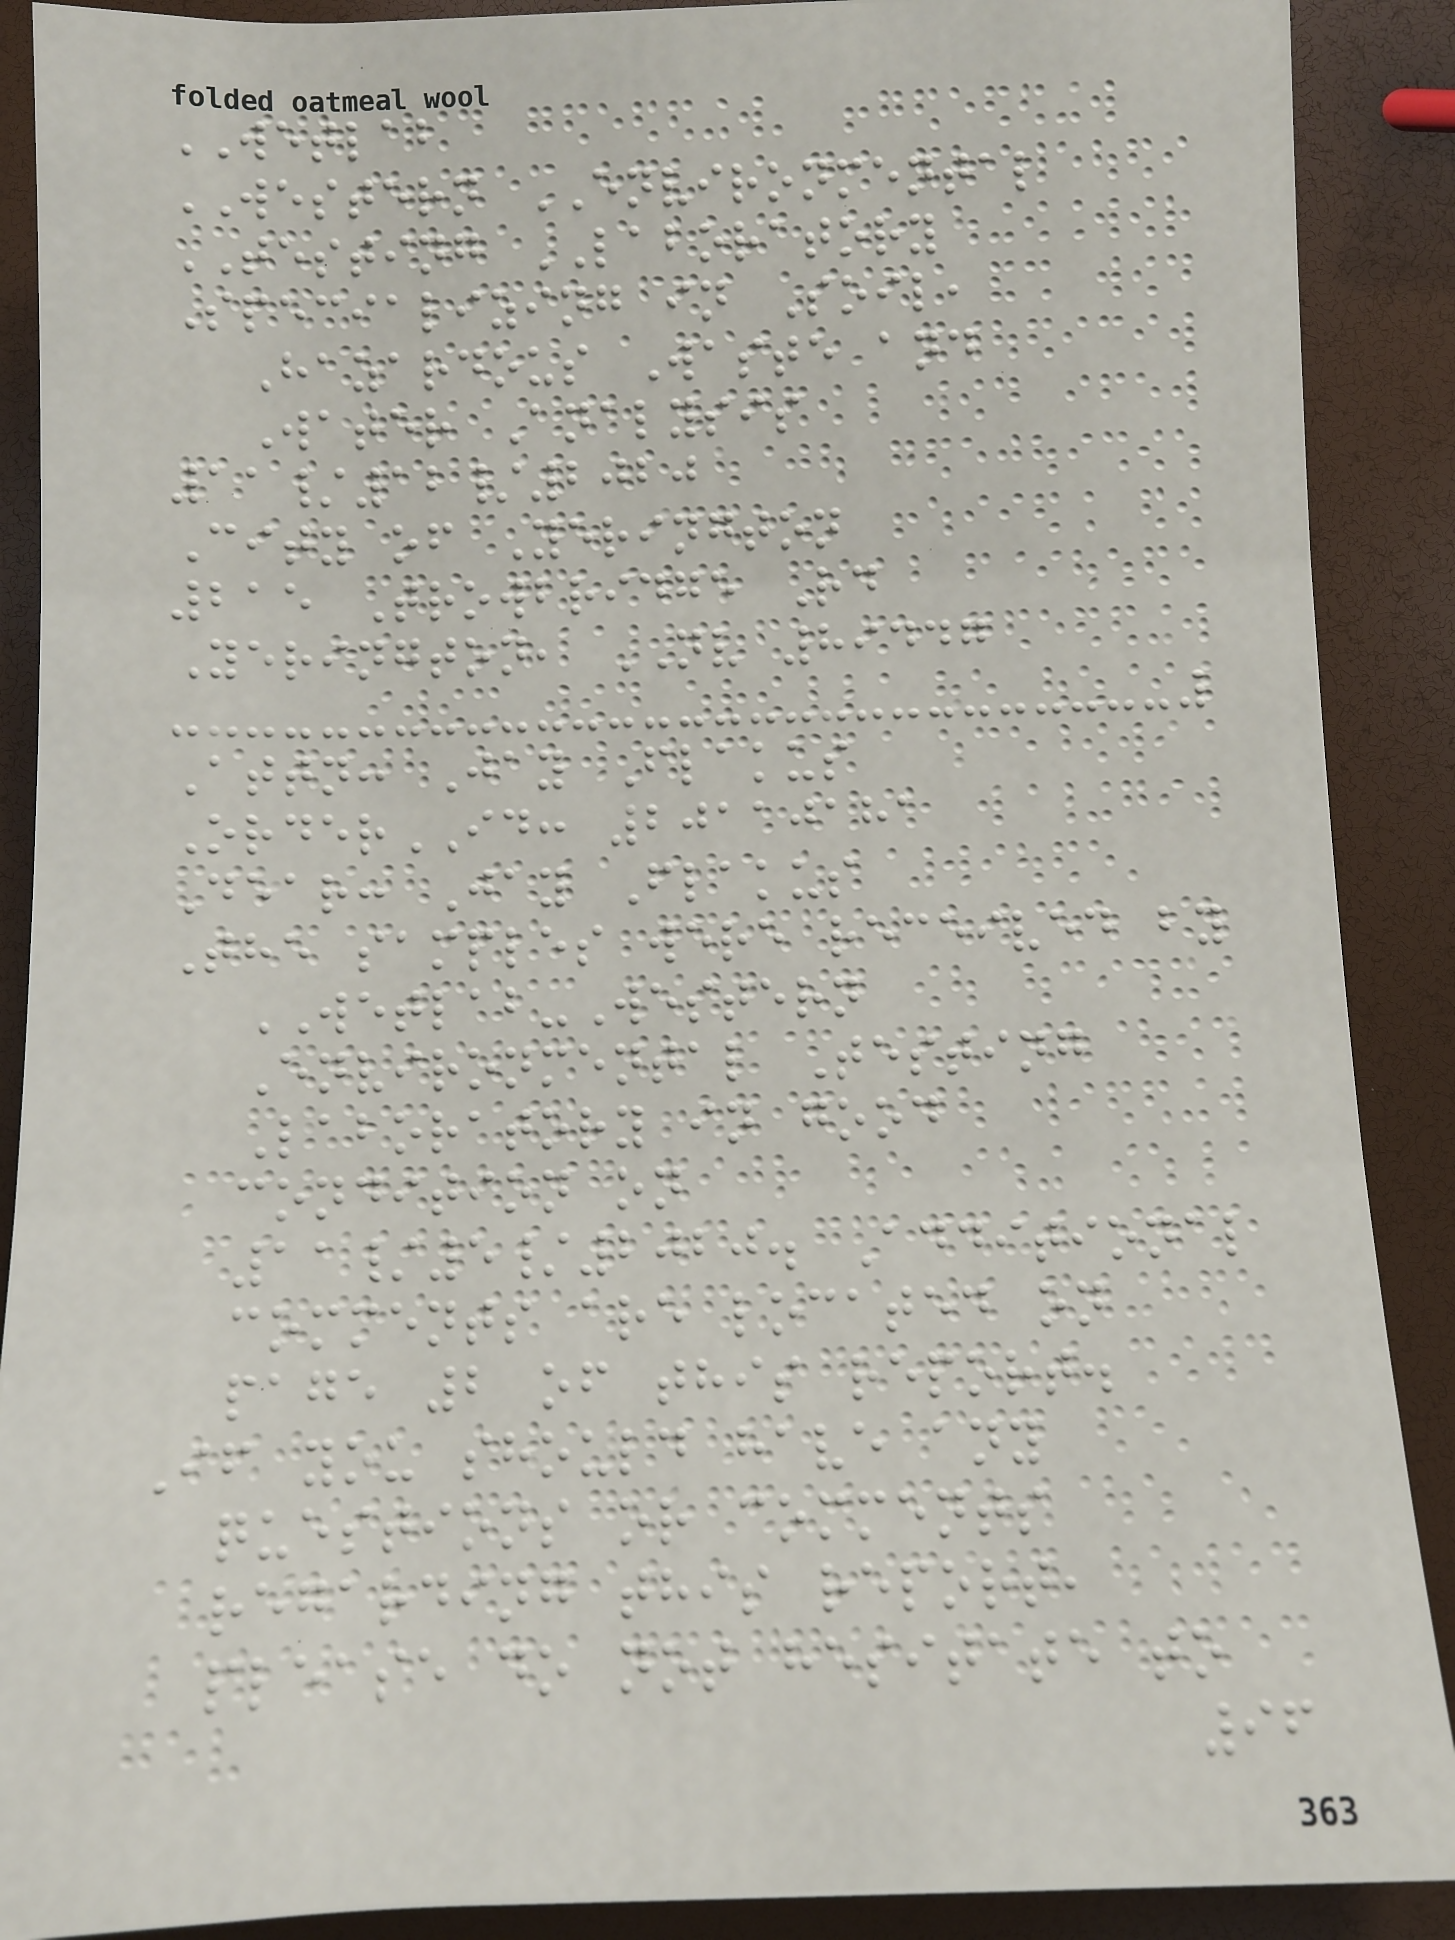WETLAB
WESTERN ENVIRONMENTAL
TESTING LABORATORY
Specializing in Soil,
Hazardous Waste and
Water Analysis
11/12/2020
City of Yerington
215 Trowbridge Rd
Yerington, NV 89447
Attn: Jay Flakus
OrderID: 20110181
Dear: Jay Flakus
The samples were received by
WETLAB-Western
Environmental Testing
Laboratory in good
condition on
11/5/2020. Additional
comments are located on
page 2 of this report.
If you should have any
questions or comments
regarding this report,
please do not hesitate to
96
